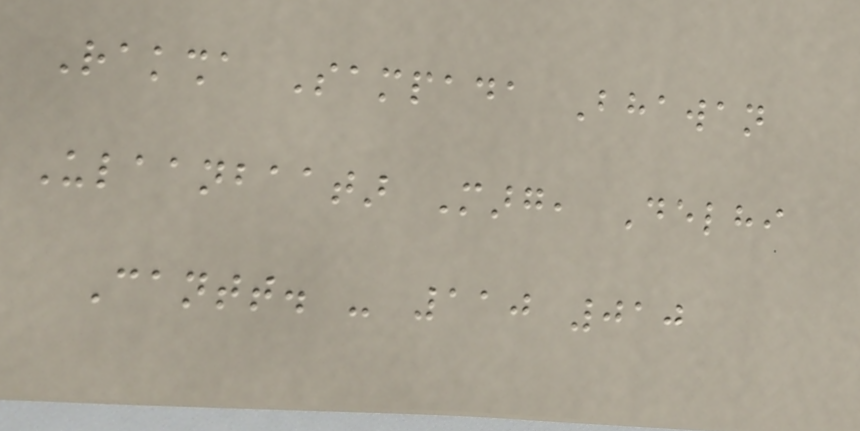Raksha Sampada Bhawan
Ulaanbaatar Marg, Delhi
Cantt. - 110 010
